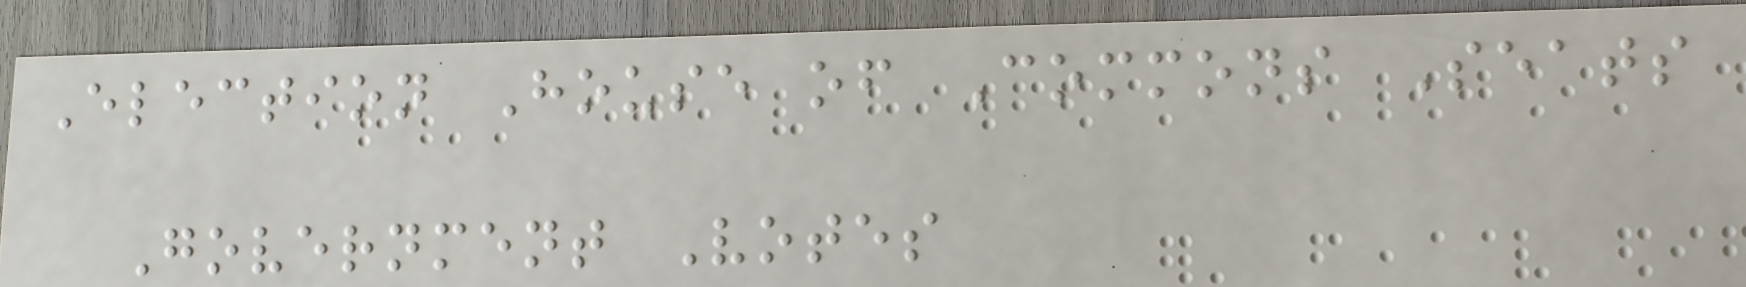Election House of Commons Seats
Government Votes
